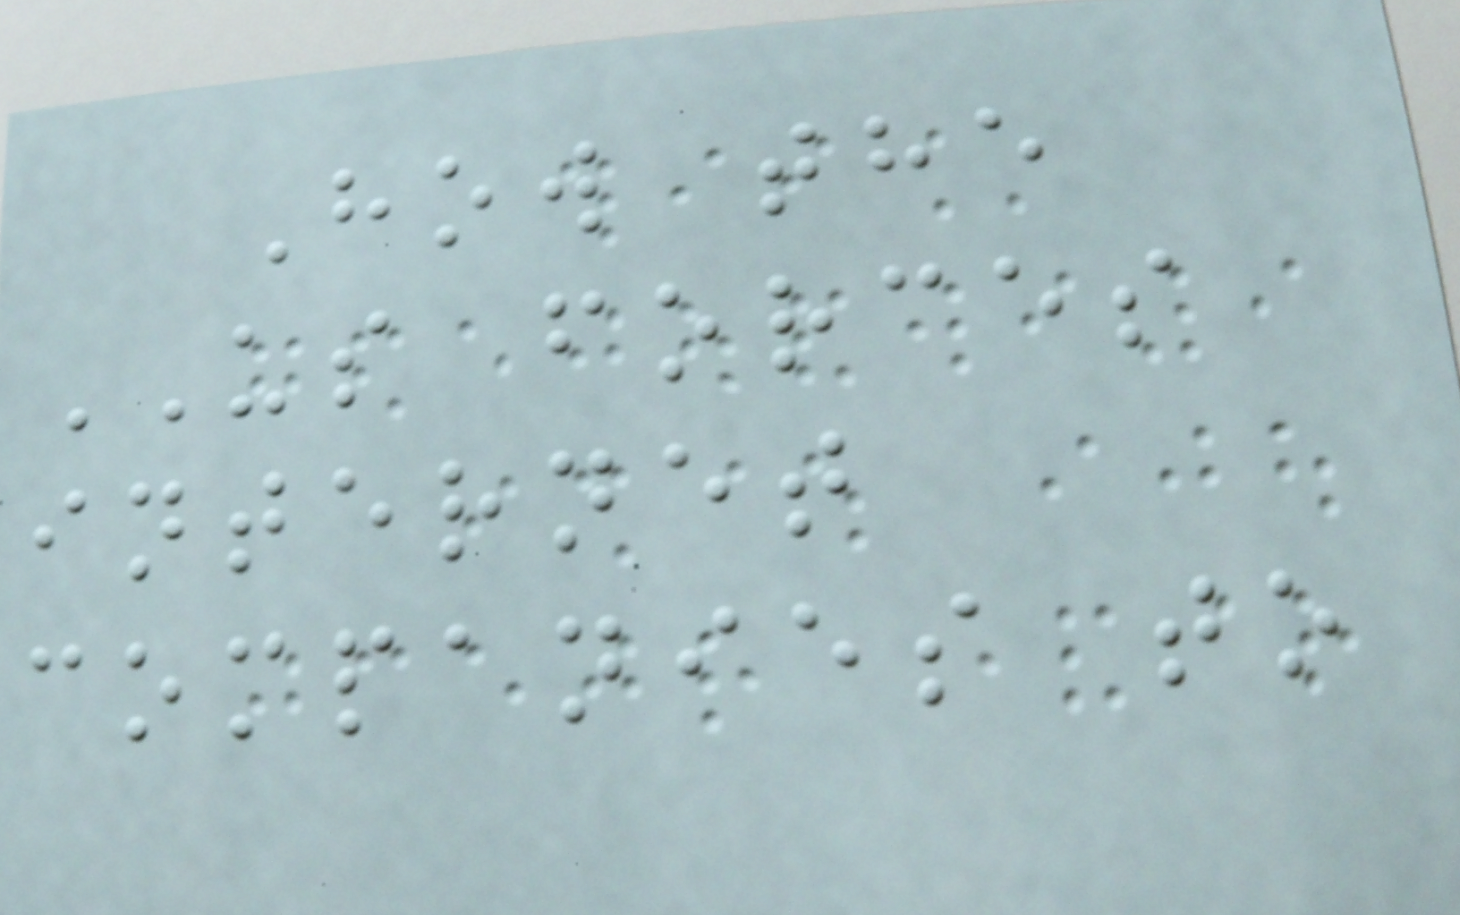How the
US forces
internet
companies to
